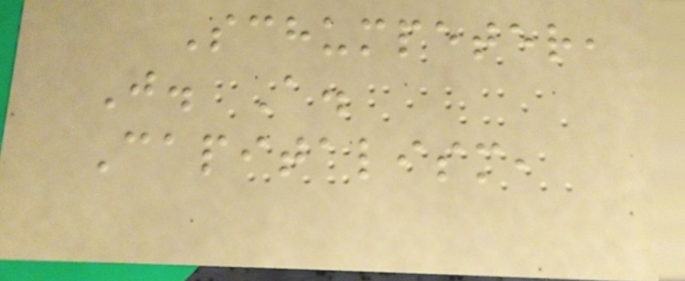Schumpeter,
J. A.
Capitalism,
